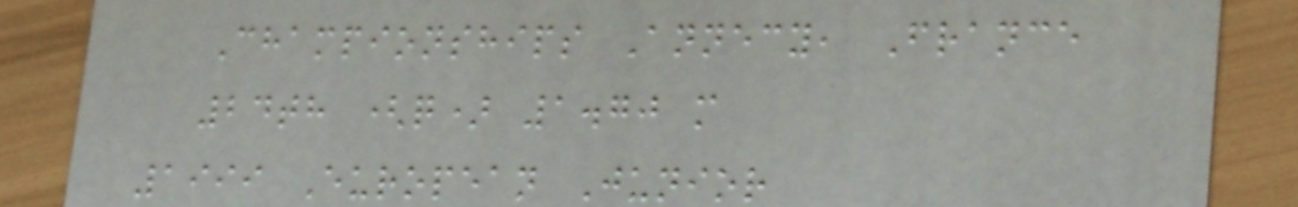Championships Annecy, France
24th (q) 1.70 m
1999 European Junior
